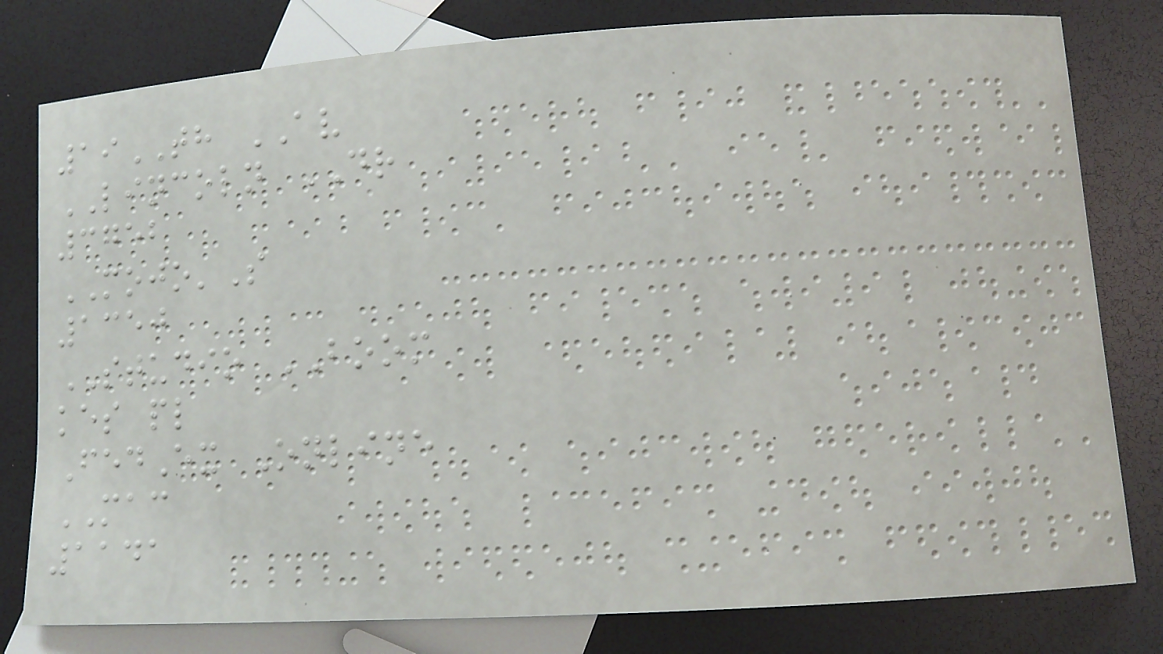19TH AV
LINCOLN DR
3752
MOJO'S
1350
STUDIO BOOM
kes pl
FedEx Online
MAC
1141
